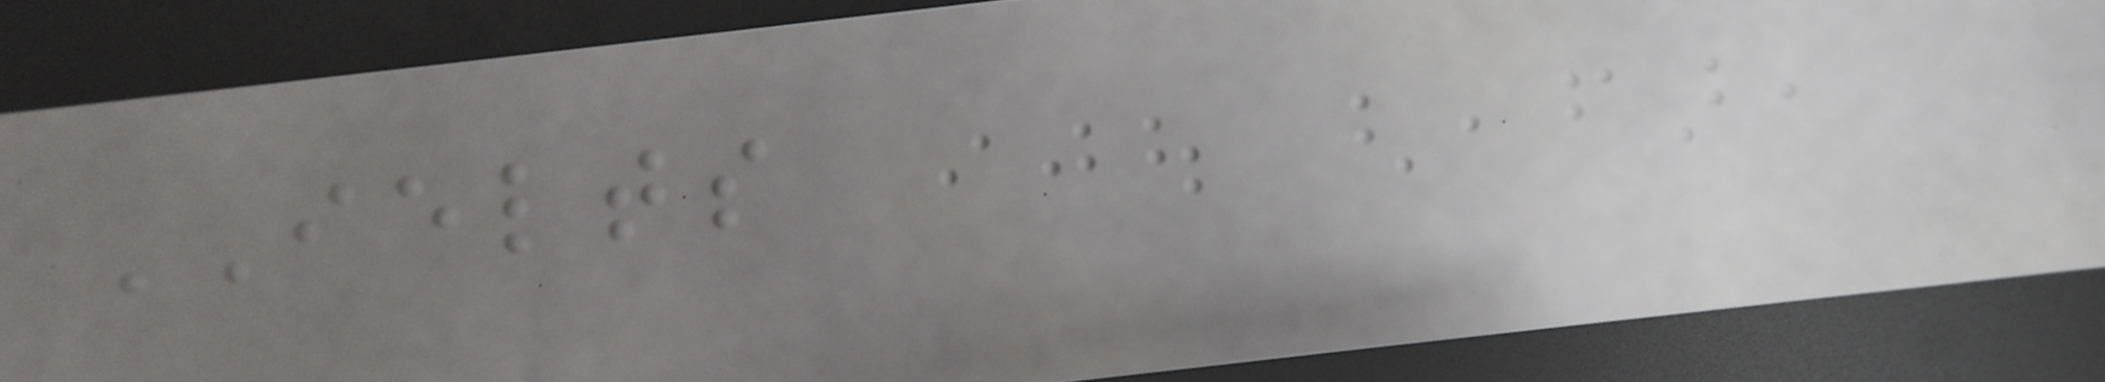IELTS
